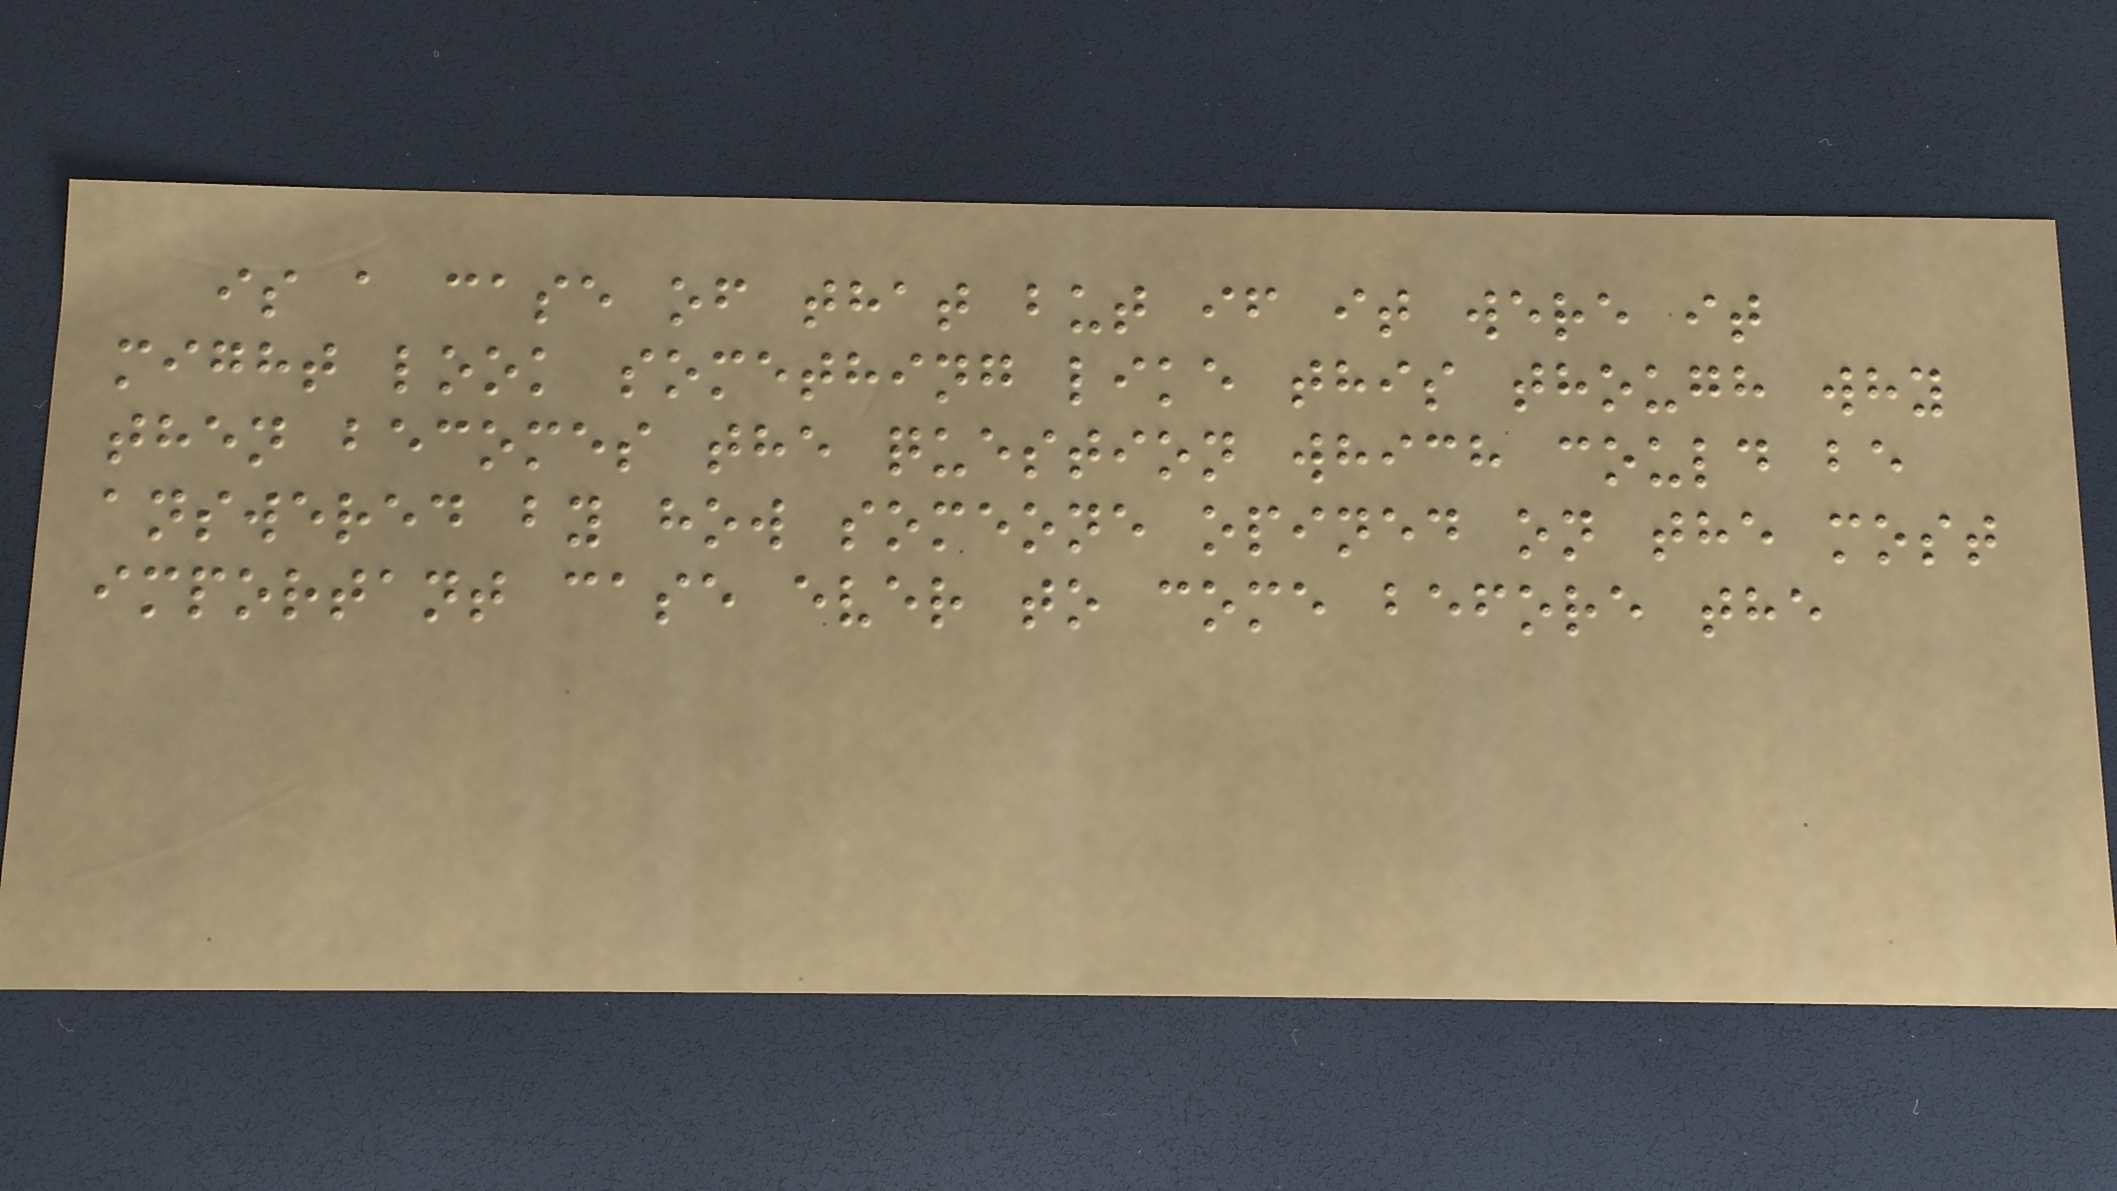is a case of that but if it were it
might look something like this though why
then becomes the question which could be
answered by how someone opined on the most
important case ever to come before the
